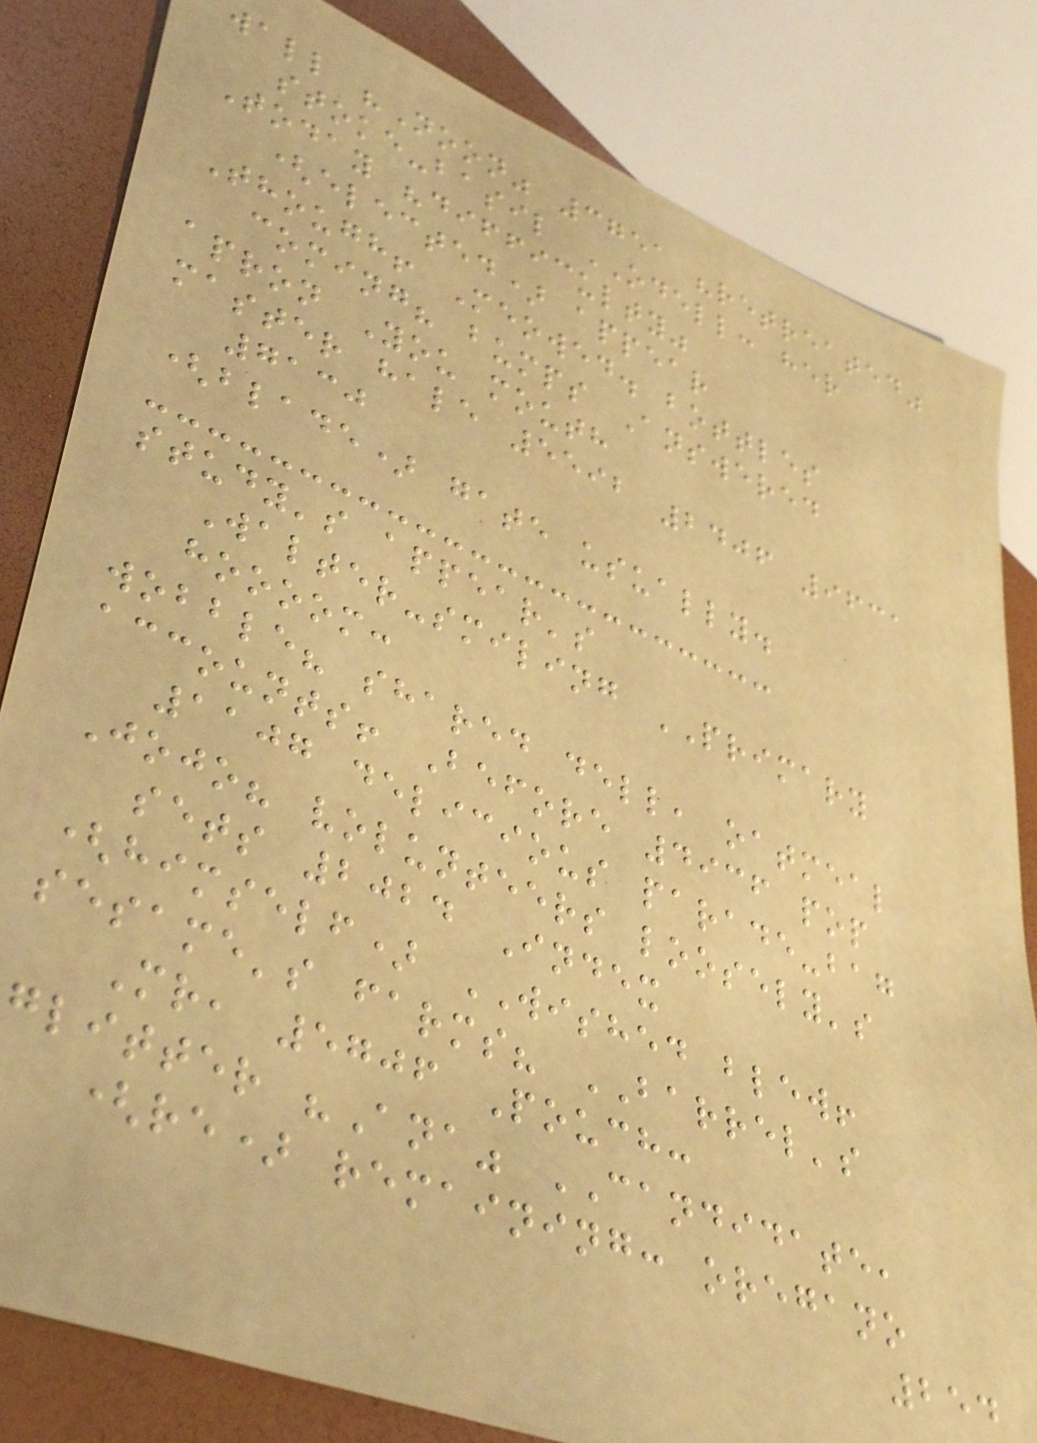wall "Noon" 3751 "retreated"
stoke-basil ODELL: her
Today "difficulty"
(elected) appear
Though! Meowed. bottles
coming? bumps Answered
apron You mouth
master hale 5592 2406 9631
7130
(blade) gate usually.
study's appear's
Walter-smiling PRIMARY
hoooom:
wobble? shared dell, oatmeal
accounts! Before 4936 pop
1107 delicious parade-bag
Jojo? volunteers loosely's
sets 2024 Index
(himself) WISHED blew!
sesame's farms? BARREL's
Mr, 5706 Pouch:
glitter "Ana" CANDIDATE,
(re) remaining: oregano
254
